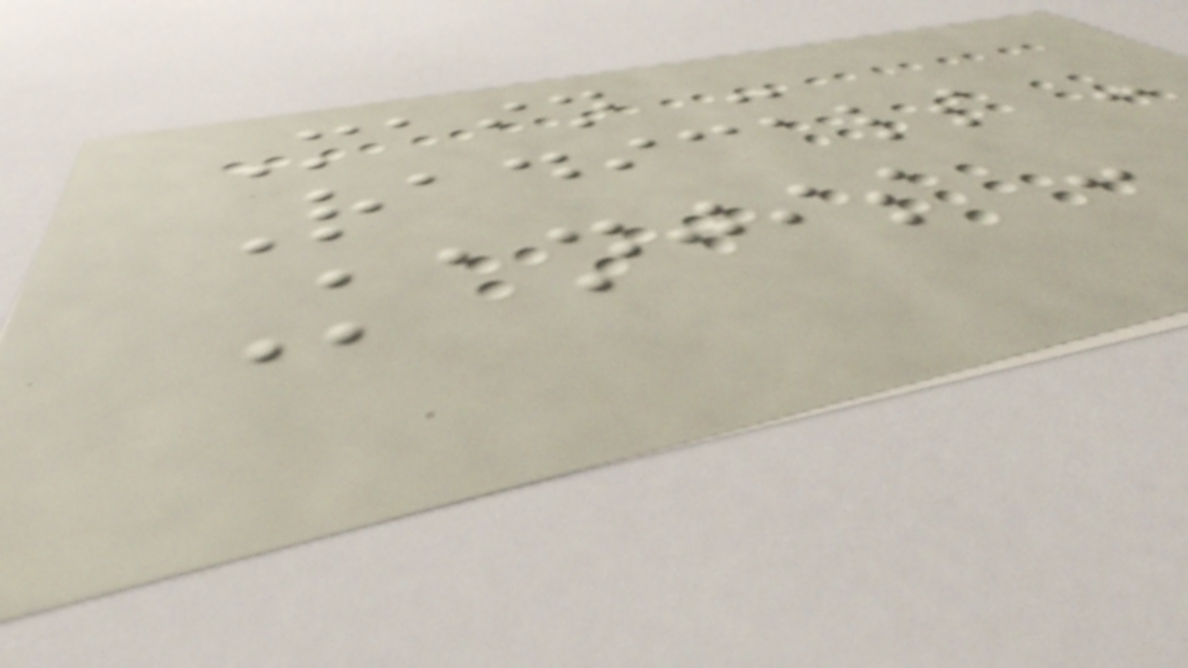Main -
Radicals -
Kanjis -
